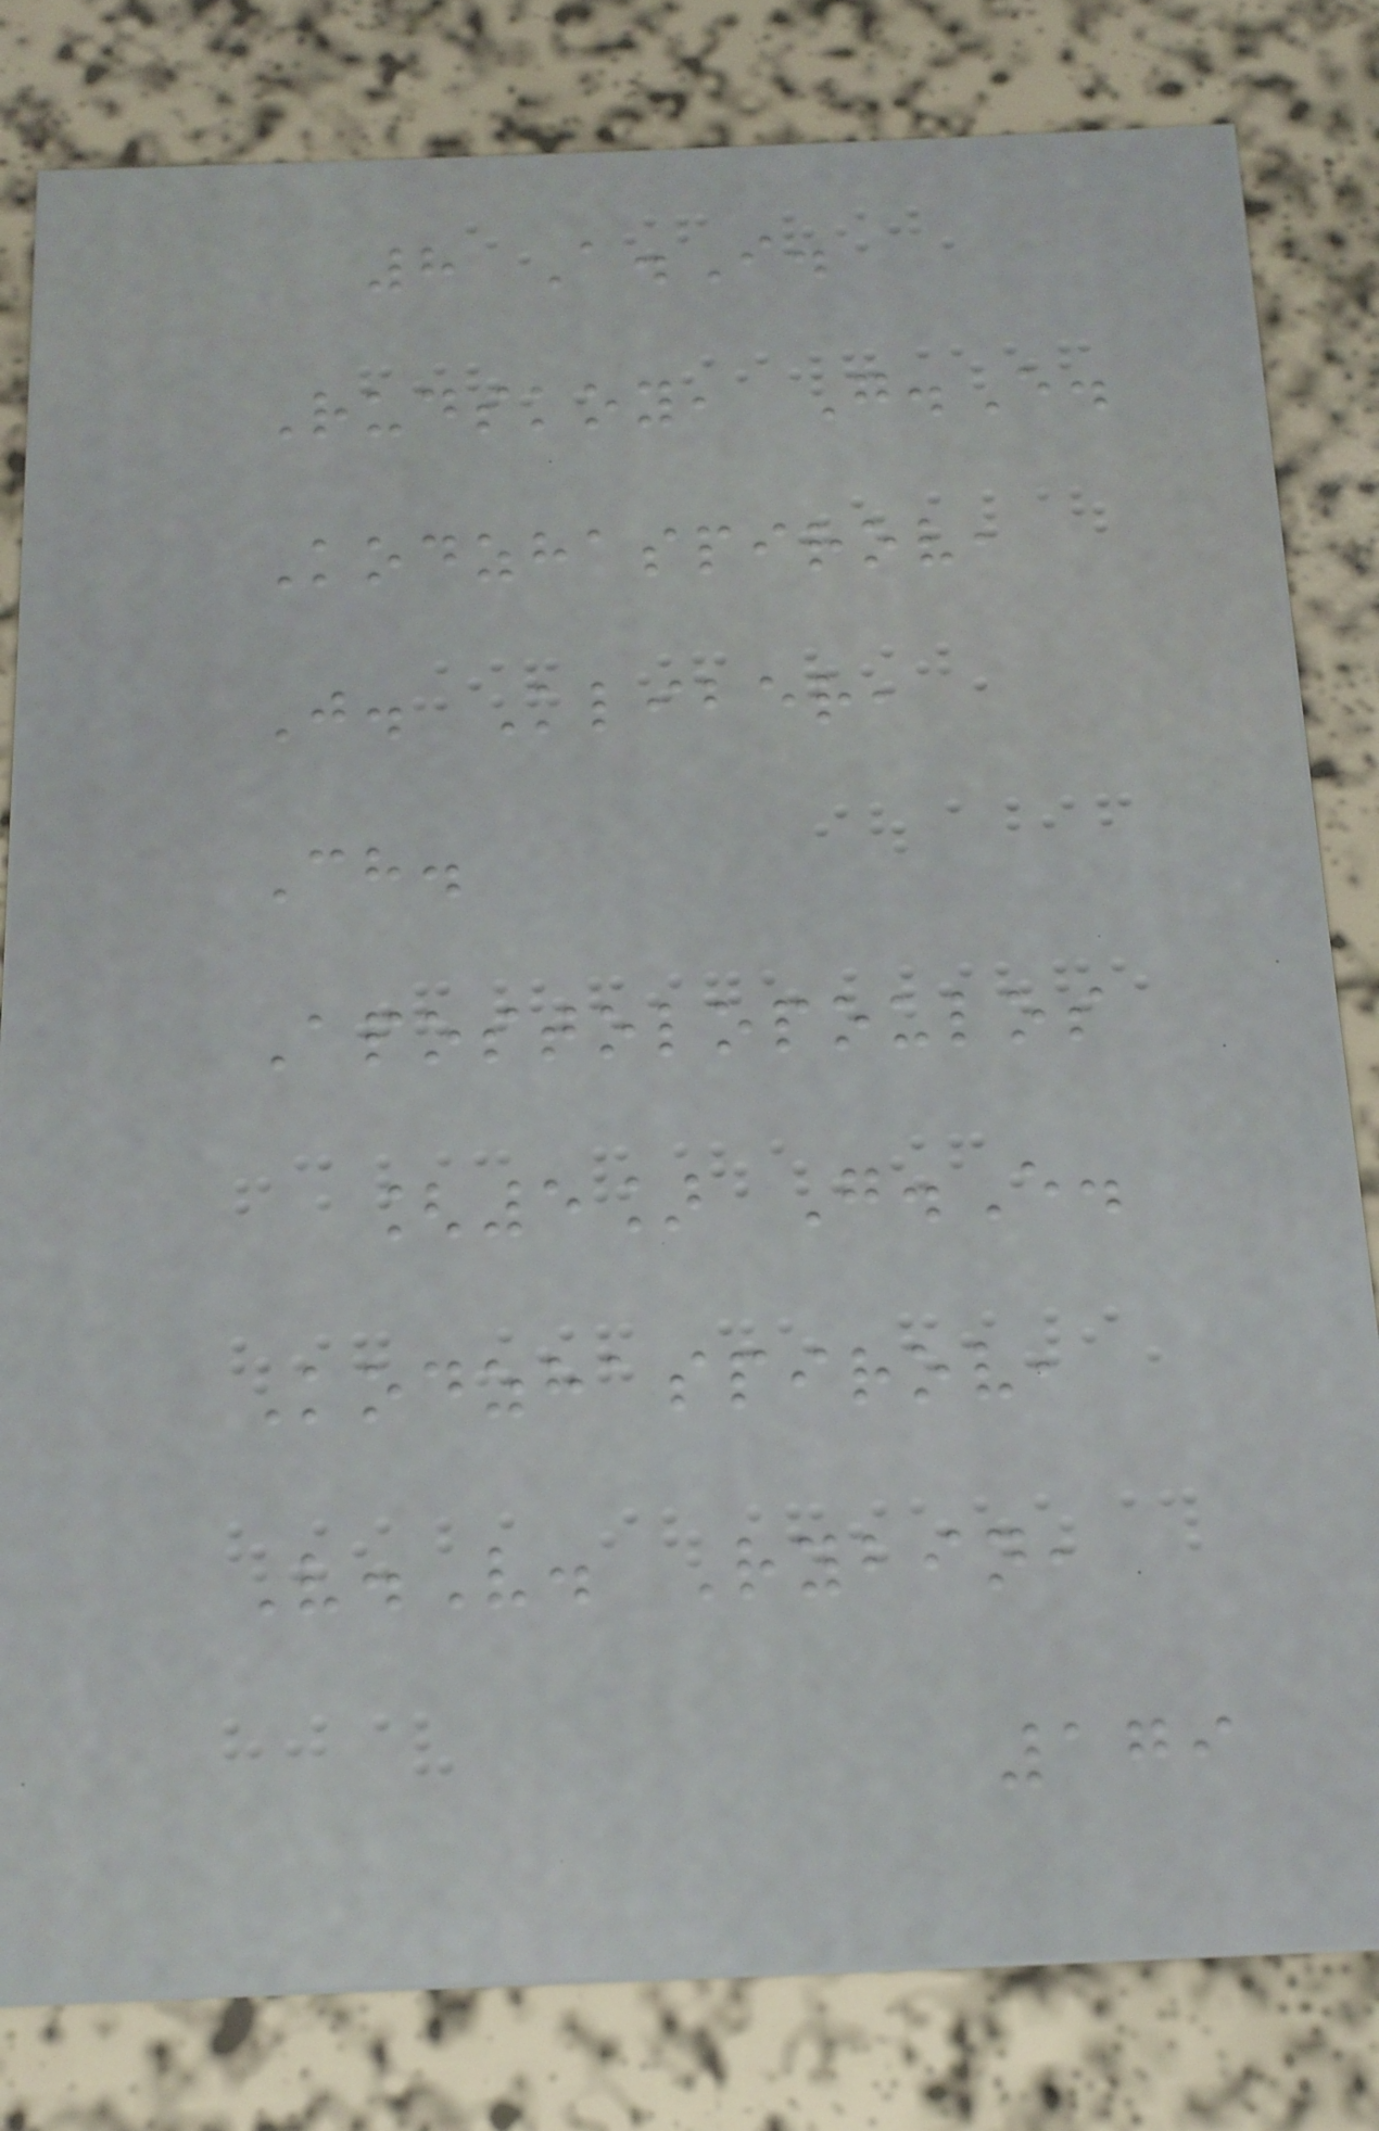8 A.I.
Rudskoy, G.E.
Kodzhaspirov,
J. Kliber,
Ch.
Apostolopoulos
[5] G.E.
Kodzhaspirov,
V.V. Rybin,
179
